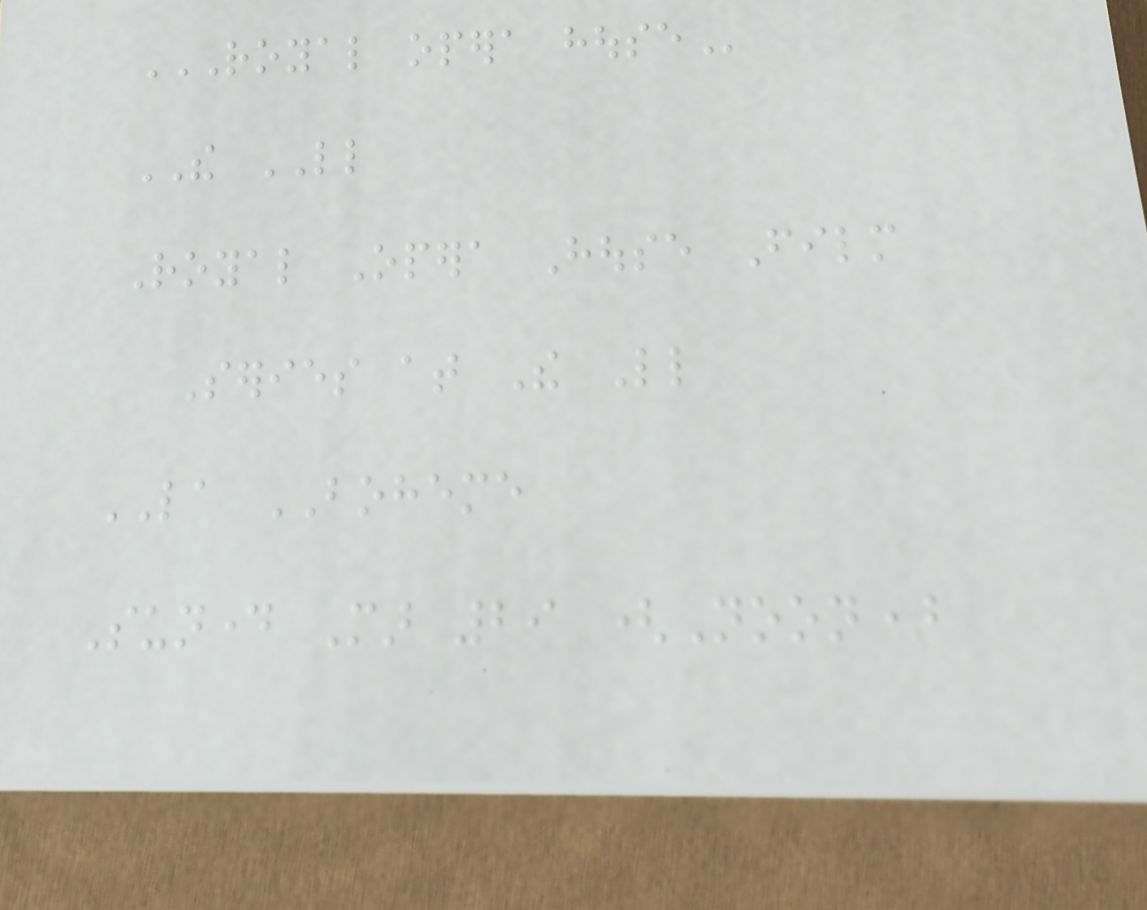ROYAL OPERA HOUSE
THE LITTLE
Royal Opera House Film
Series at The Little
LA BOHEME
Sunday Mar 29 (Noon)
